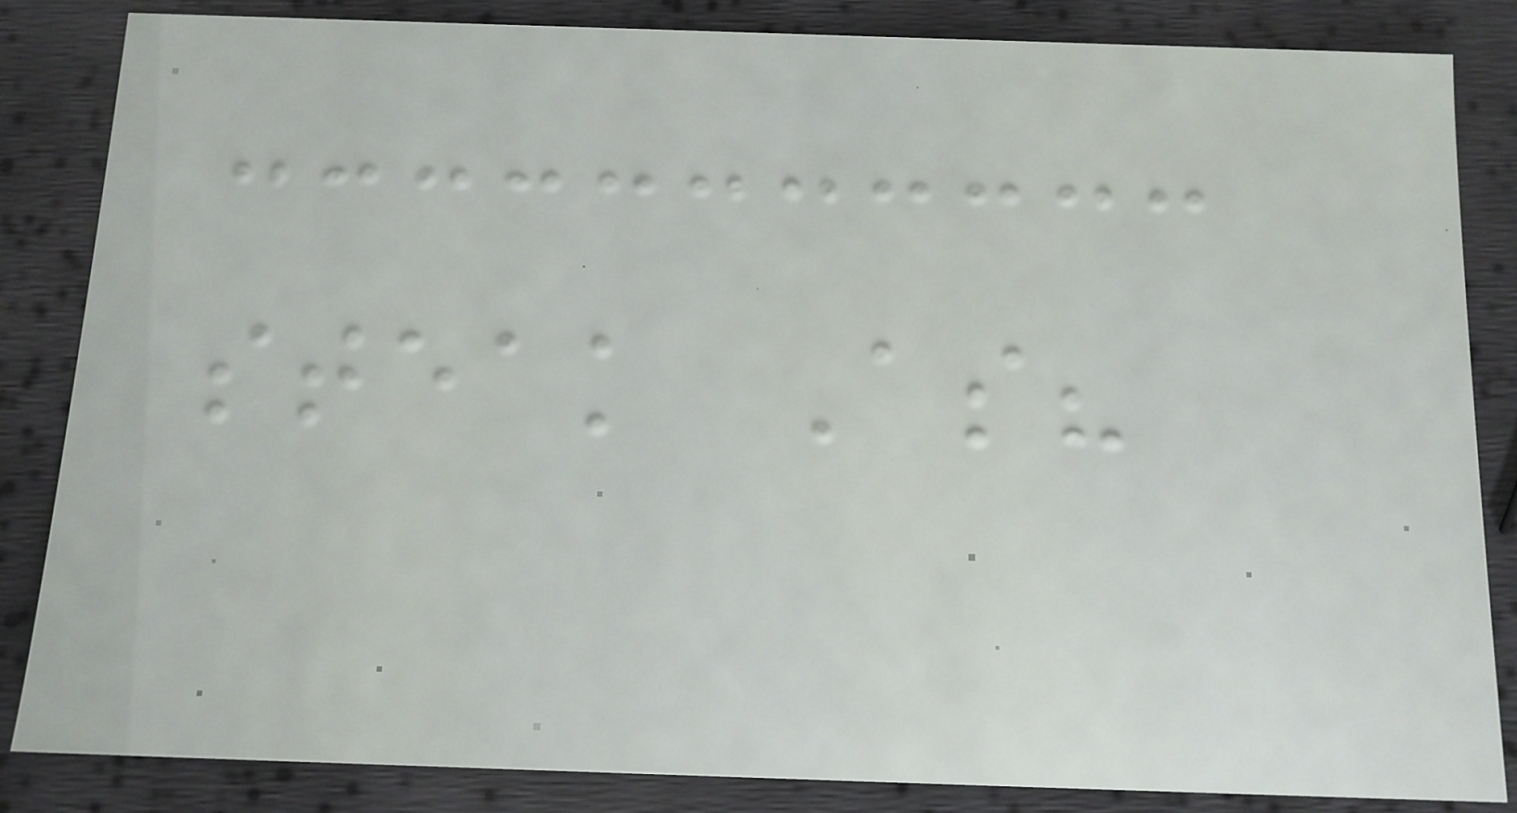steak As?
